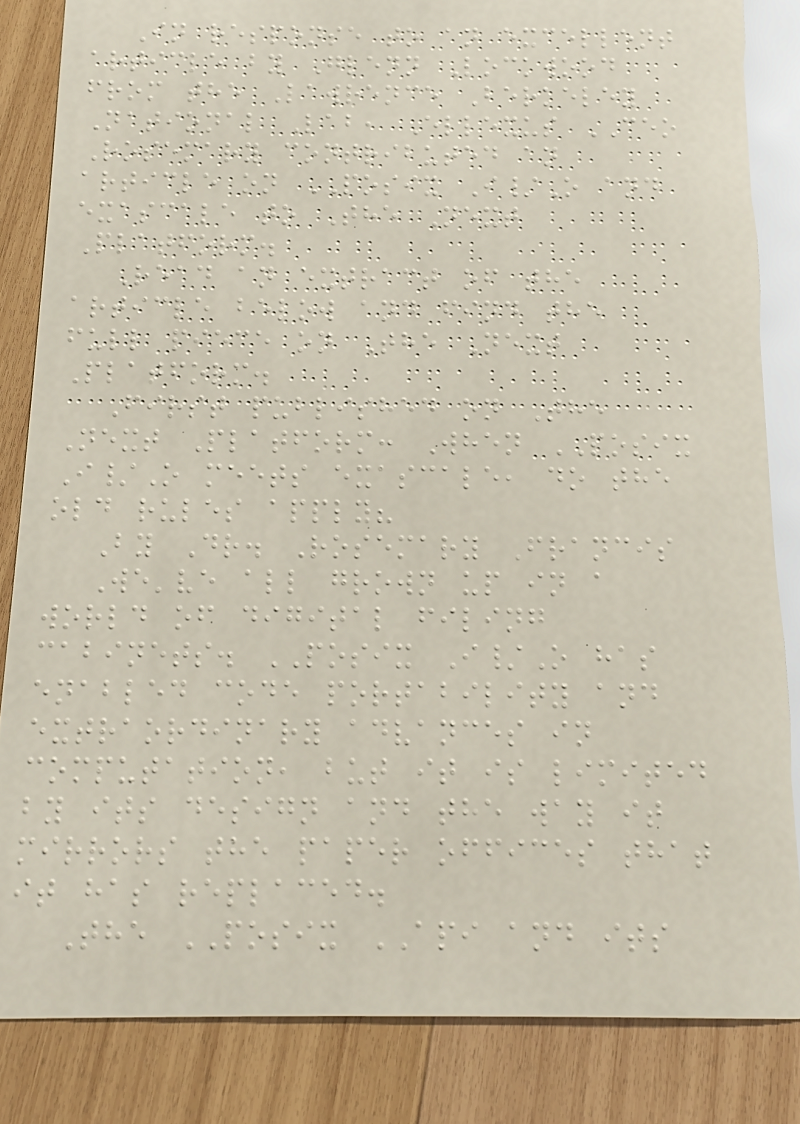In response to an excellent
article by Glenn Lockwood
from the Lawrence Berkeley
National Lab, Ellexus CEO
Rosemary contributed an
article on POSIX I/O and
exascale to The Next
Platform.
Read an extract of the
article below and find the
full piece on The Next
Platform.
First published on The
Next Platform: When POSIX
I/O meets exascale, do the
old rules apply?
By Dr. Rosemary Francis
We've all grown up in a
world of digital filing
cabinets. POSIX I/O has
enabled code portability and
extraordinary advances in
computation, but it is limited
by its design and the way it
mirrors the paper offices that
it has replaced.
The POSIX API and its
